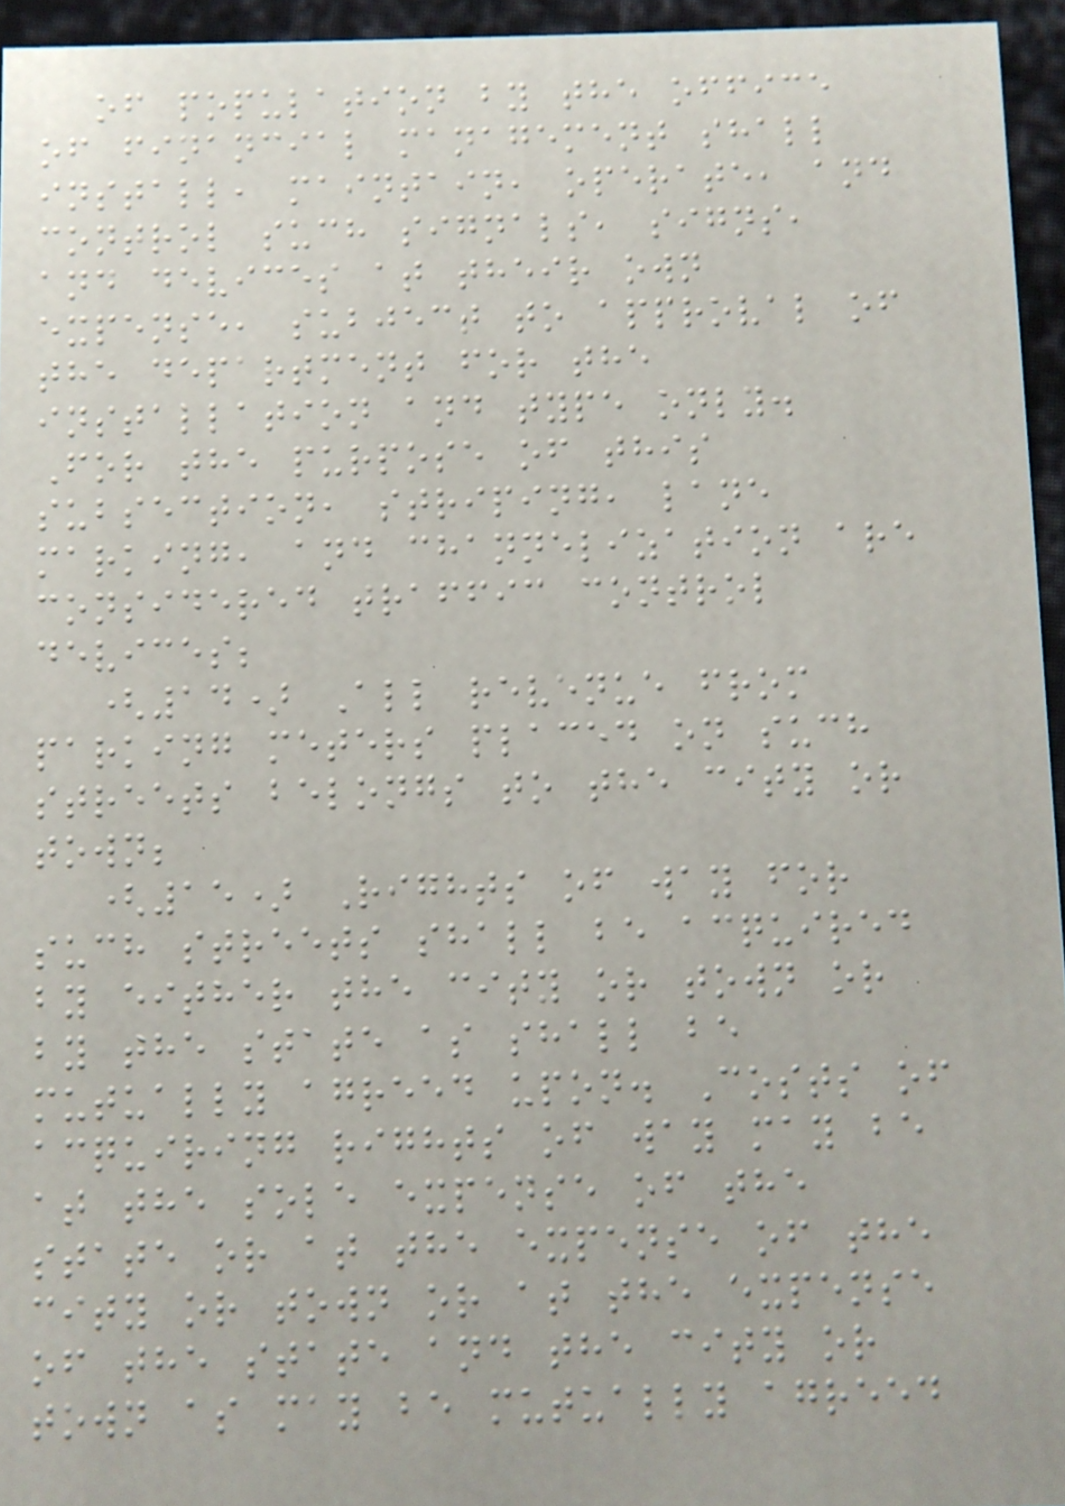of population by the office
of financial management shall
install, maintain, operate, and
control such signals, signs,
and devices at their own
expense, subject to approval of
the department for the
installation and type only.
For the purpose of this
subsection, striping, lane
marking, and channelization are
considered traffic control
devices;
(14) All revenue from
parking meters placed on such
streets belongs to the city or
town;
(15) Rights of way for
such streets shall be acquired
by either the city or town or
by the state as shall be
mutually agreed upon. Costs of
acquiring rights of way may be
at the sole expense of the
state or at the expense of the
city or town or at the expense
of the state and the city or
town as may be mutually agreed
